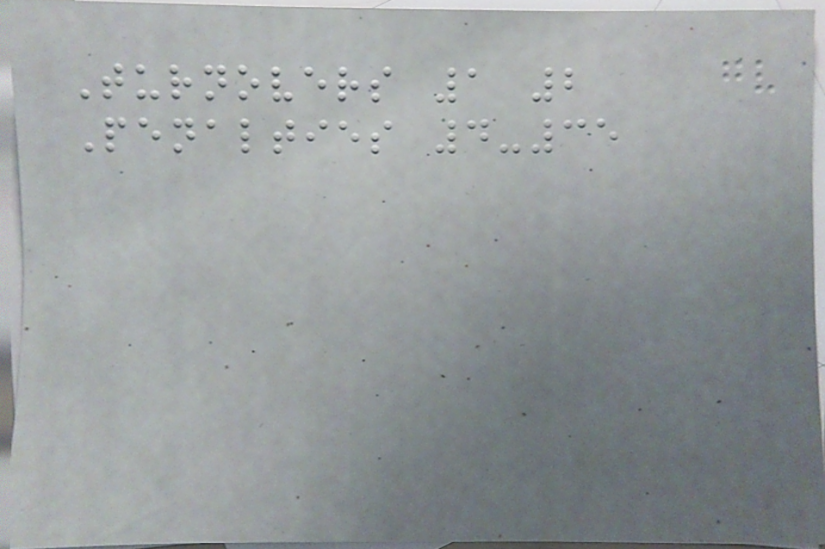Turnovers 1 2
Penalties 4-35
